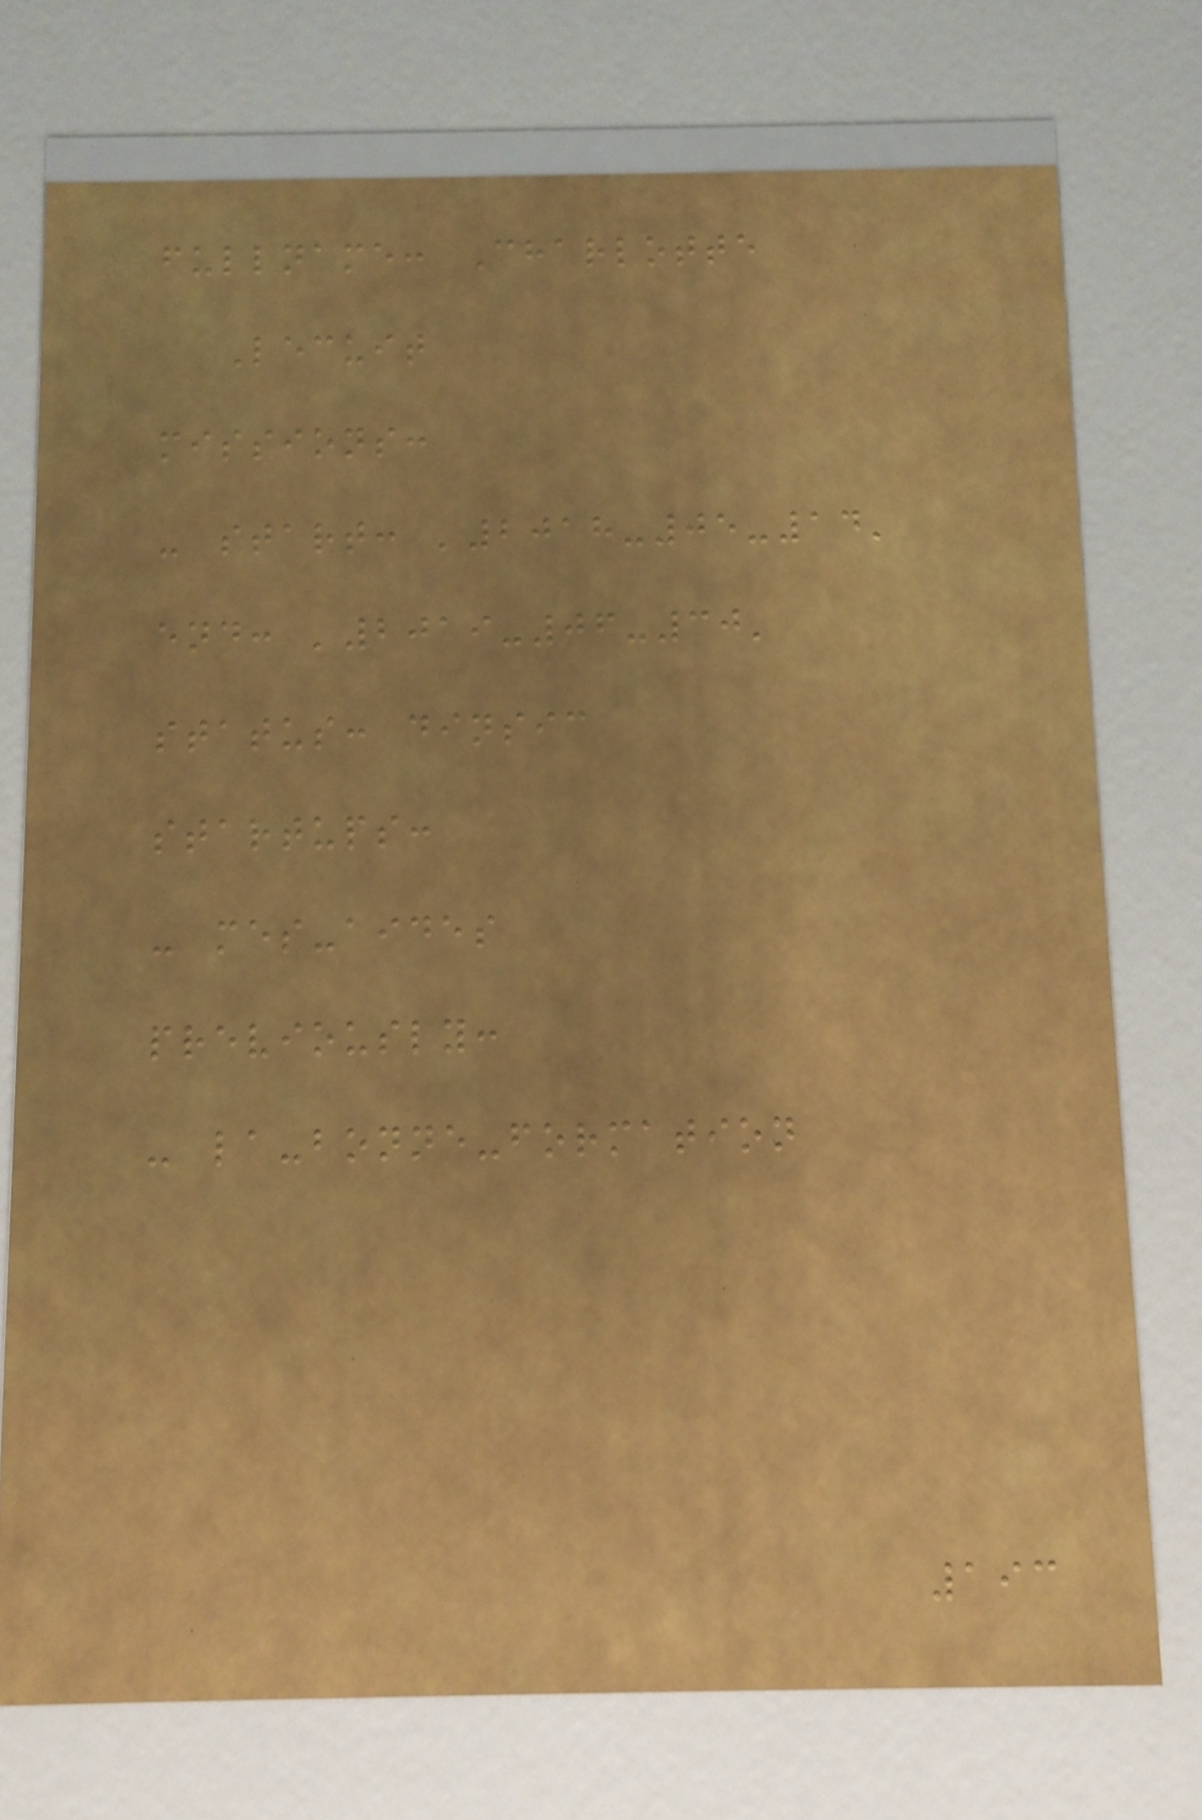fullname: Charlotte
Lecuit
missions:
- start: '2018-05-14'
end: '2019-06-30'
status: dinsic
startups:
- mes-aides
previously:
- la-bonne-formation
193
